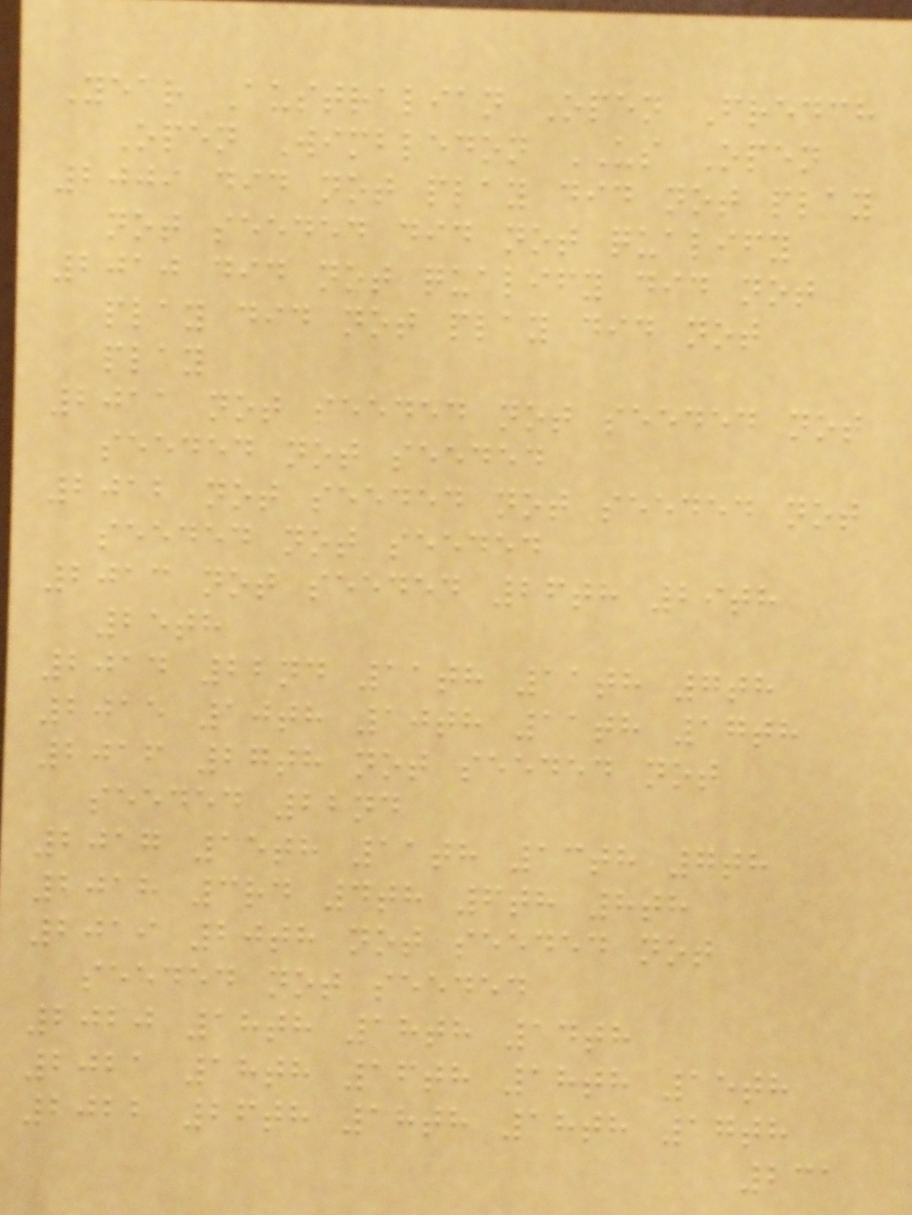Year Australian Open French
Open Wimbledon US Open
2009 did not play did not play
not seeded did not qualify
2010 did not qualify did not
play did not play did not
play
2011 not seeded not seeded not
seeded not seeded
2012 not seeded not seeded not
seeded not seeded
2013 not seeded 26th 29th
25th
2014 22nd 11th 11th 7th
2015 10th 10th 11th 17th
2016 27th not seeded not
seeded 22nd
2017 15th 11th 13th 7th
2018 3rd 4th 6th 8th
2019 20th not seeded not
seeded not seeded
2020 18th 18th 14th
2021 18th 16th 18th 15th
2022 26th 18th 18th 17th
231
